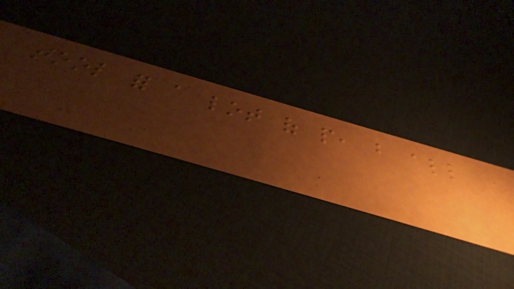tool for a lot of people, but all
